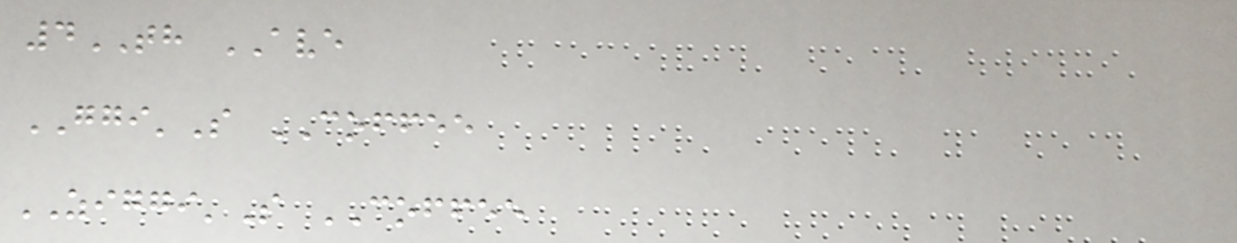4TH AVE
GGI'S COFFEE
ZIGGI'S COFFEE
